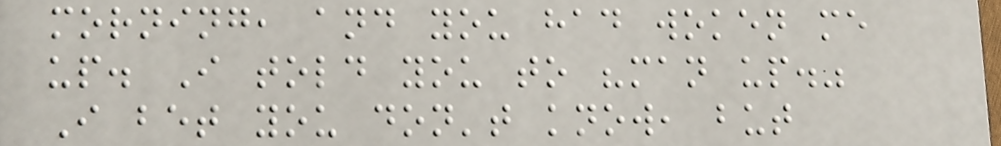morning, and you had woken me
up. I told you to "man up."
I bet you don't know, but
